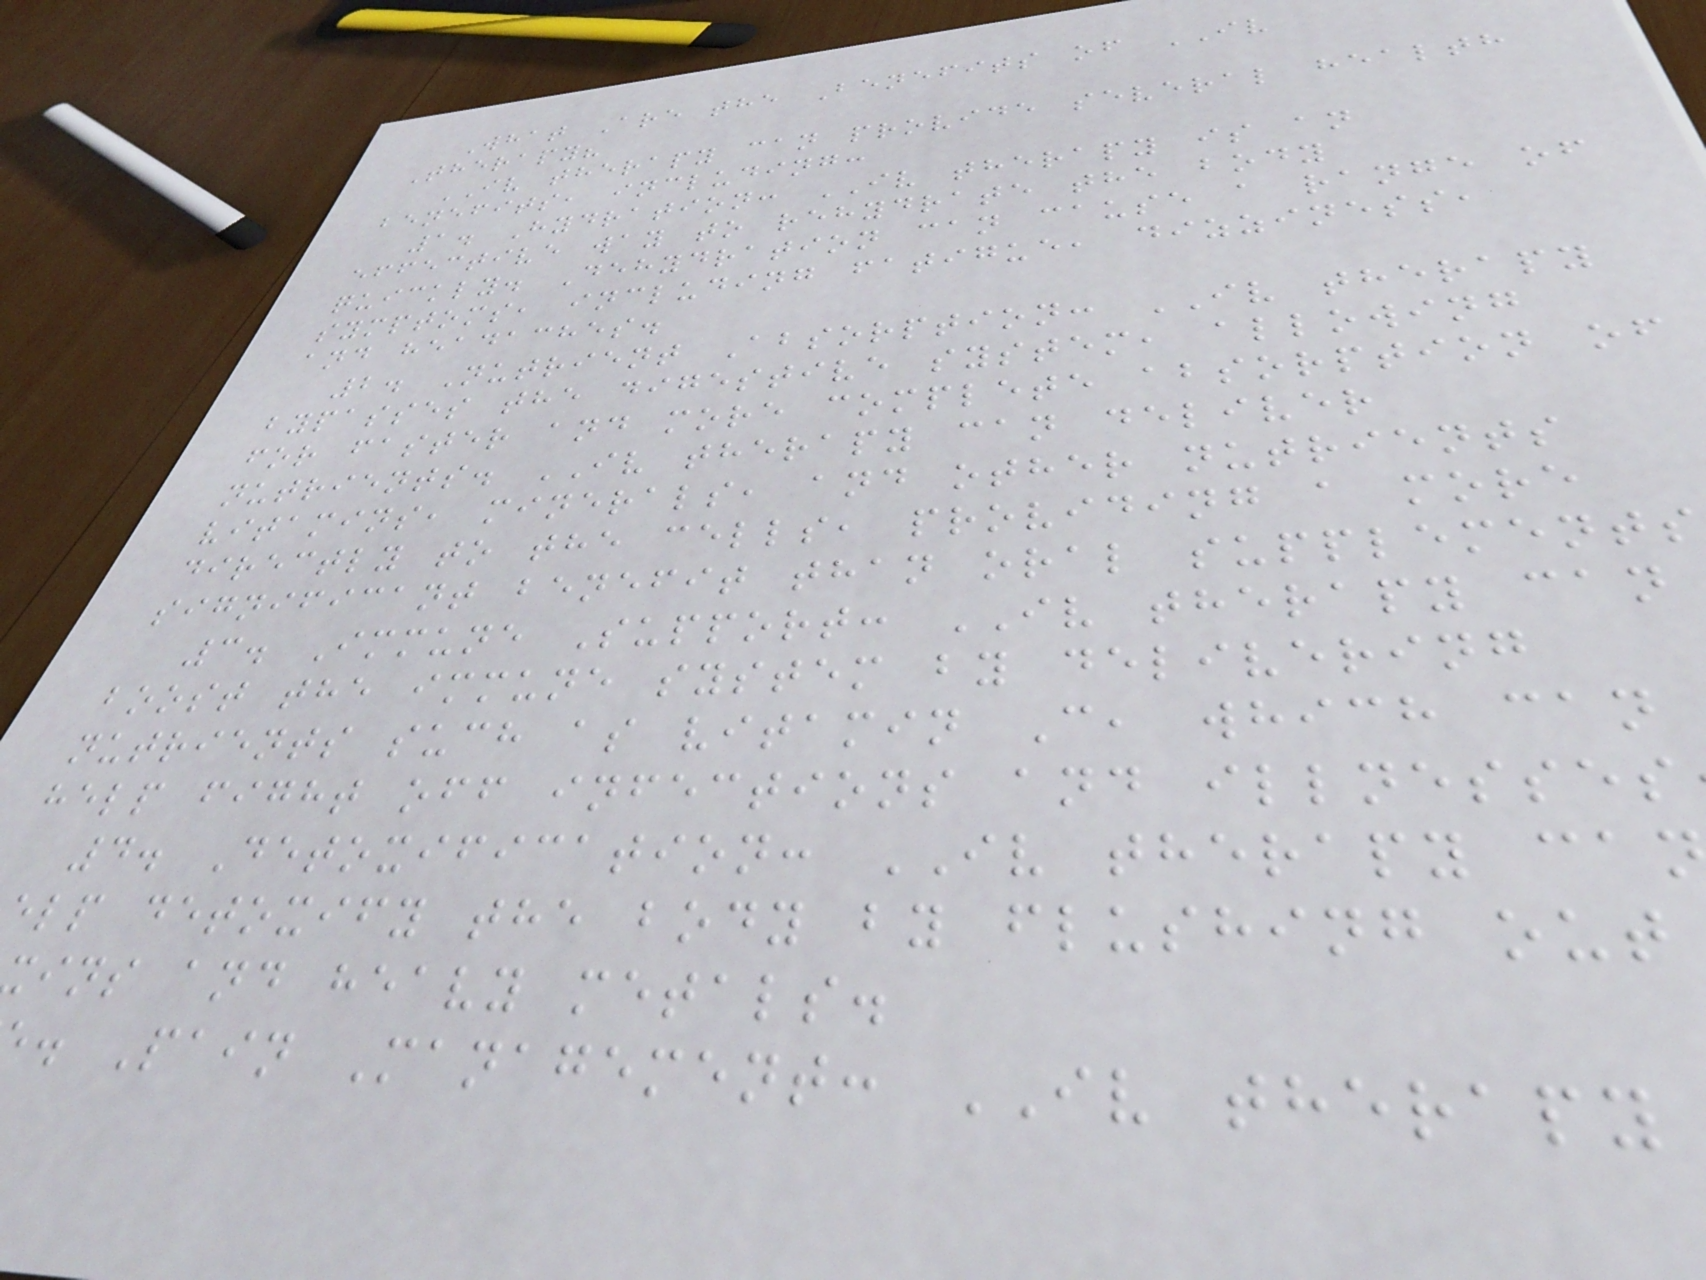What Are the Benefits of IV
Therapy?
IV therapy can provide several health
benefits, including:
1. Hydration: IV therapy is an
effective way to rehydrate the body
quickly. Dehydration can cause a range of
symptoms, including fatigue, dizziness,
and headaches.
2. Nutrient Absorption: IV therapy
bypasses the digestive system, allowing
for faster and more complete absorption of
nutrients. IV therapy can deliver
vitamins, minerals, and other nutrients
directly to the cells, providing a more
significant benefit than oral supplements
3. Immune Support: IV therapy can
boost the immune system by delivering
nutrients such as vitamin C, which can
help fight off infections and illnesses
4. Detoxification: IV therapy ca
elp detoxify the body by flushing out
ins and heavy metals.
. Pain Management: IV therapy
